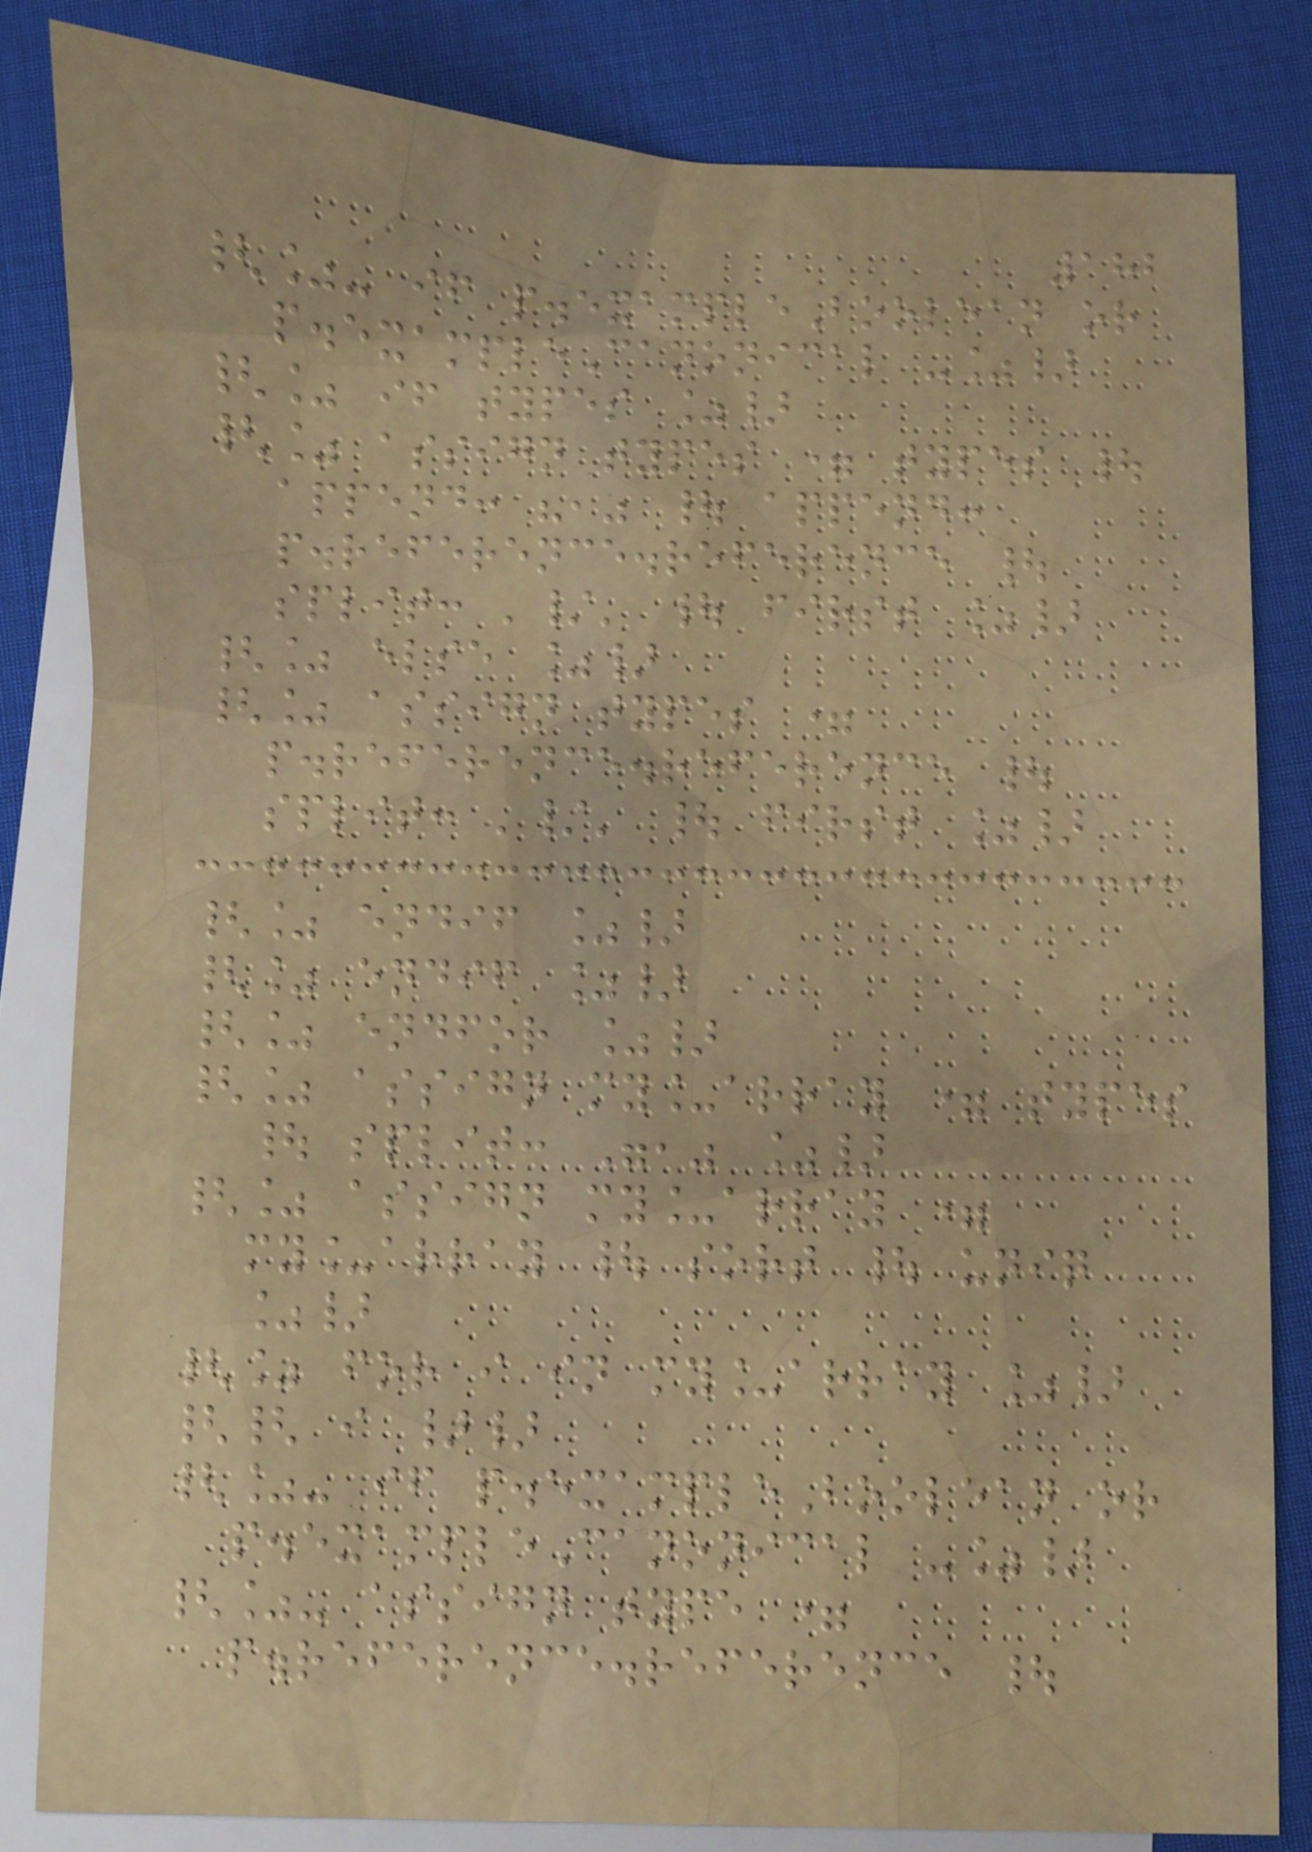182
{%- if p.exampleBoolean or
p.exampleCanonical -%}
{% if types %}
{% assign types = types |
append: "," | append:
p.reference.reference |
split: '/' | first %}
{% else %}
{% assign types =
p.reference.reference |
split: '/' | first %}
{% endif %}
{% endif %}
{% endfor %}
{% assign my_array = types
| split: "," %}
{% assign my_array =
my_array | sort | uniq
%}
{% for i in my_array %}
{{ i }}
{%- if p.exampleBoolean or
p.exampleCanonical -%}
{%- assign type =
p.reference.reference |
